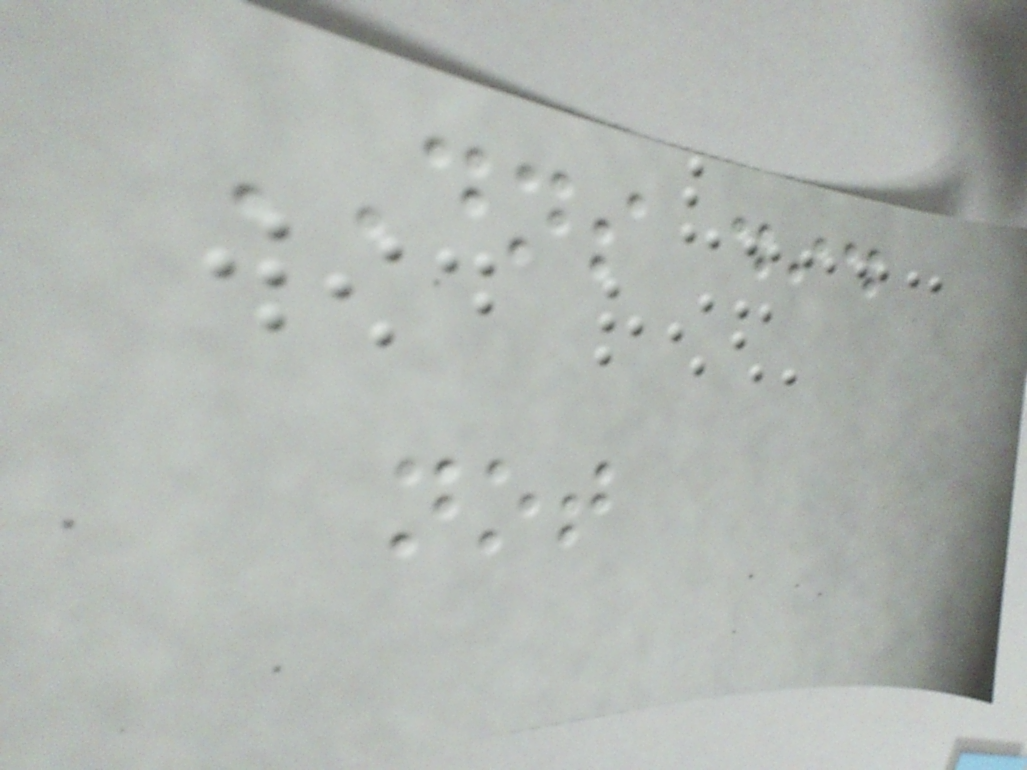DNS did
not
